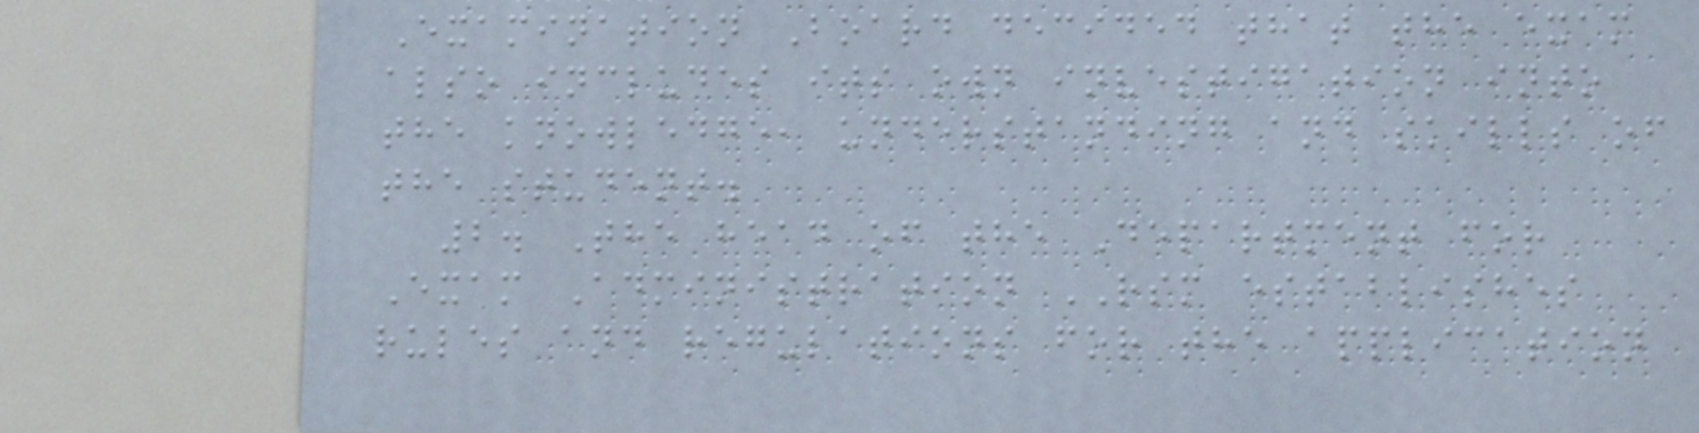Examination Board decided that the exam
also includes its own investigation into
the knowledge, understanding and skills of
the student.
2. The head of the Department for
Exam Administration RSM establishes
rules and regulations for the application
